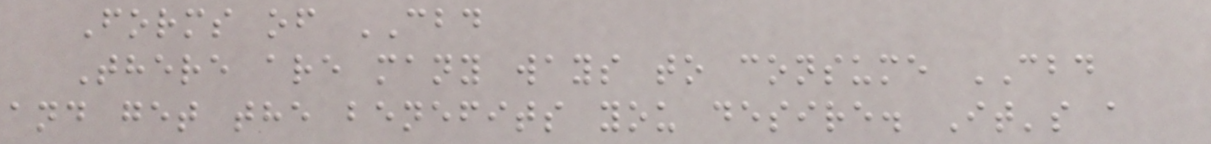Forms of CBD
There are many ways to consume CBD
and get the benefits you desire. It's a
